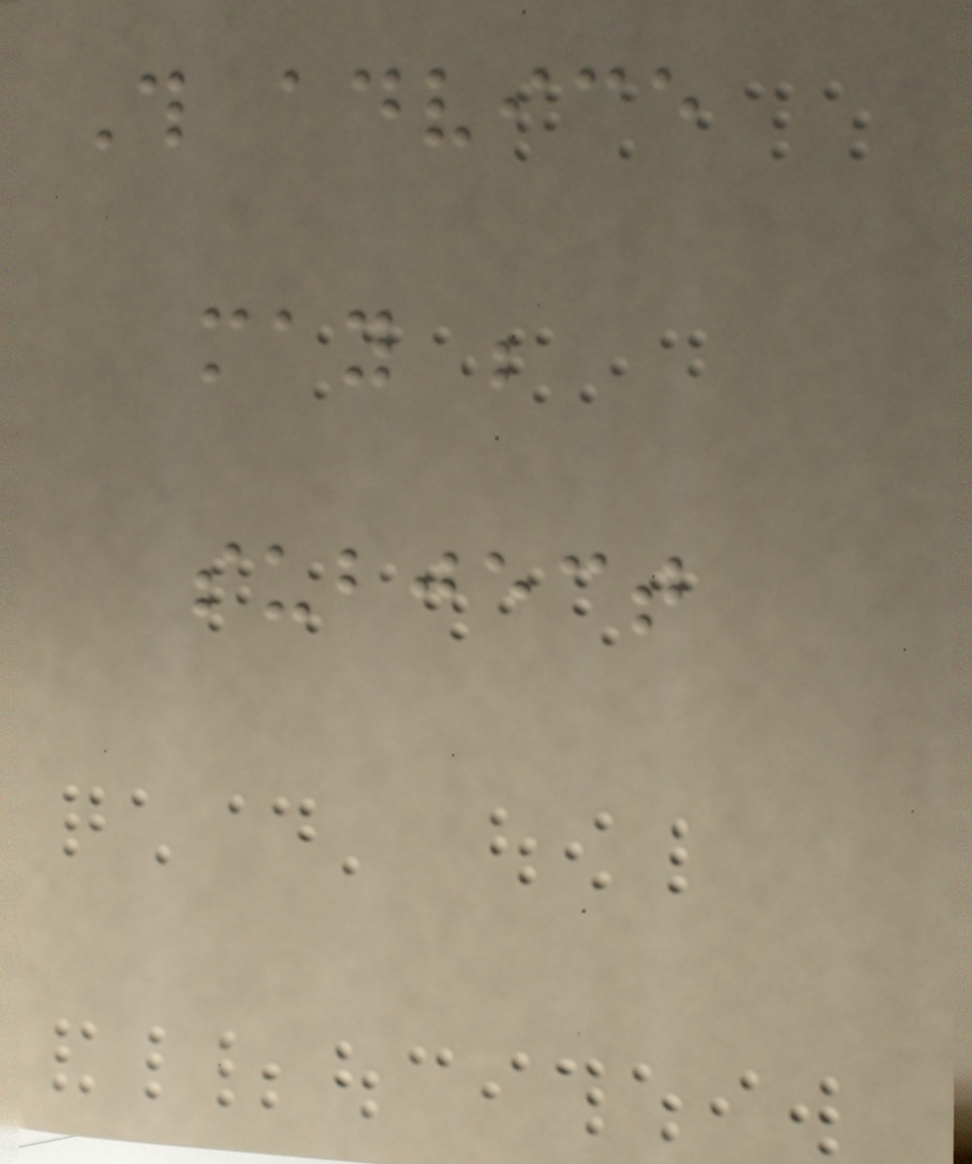This advice
may be
subject
